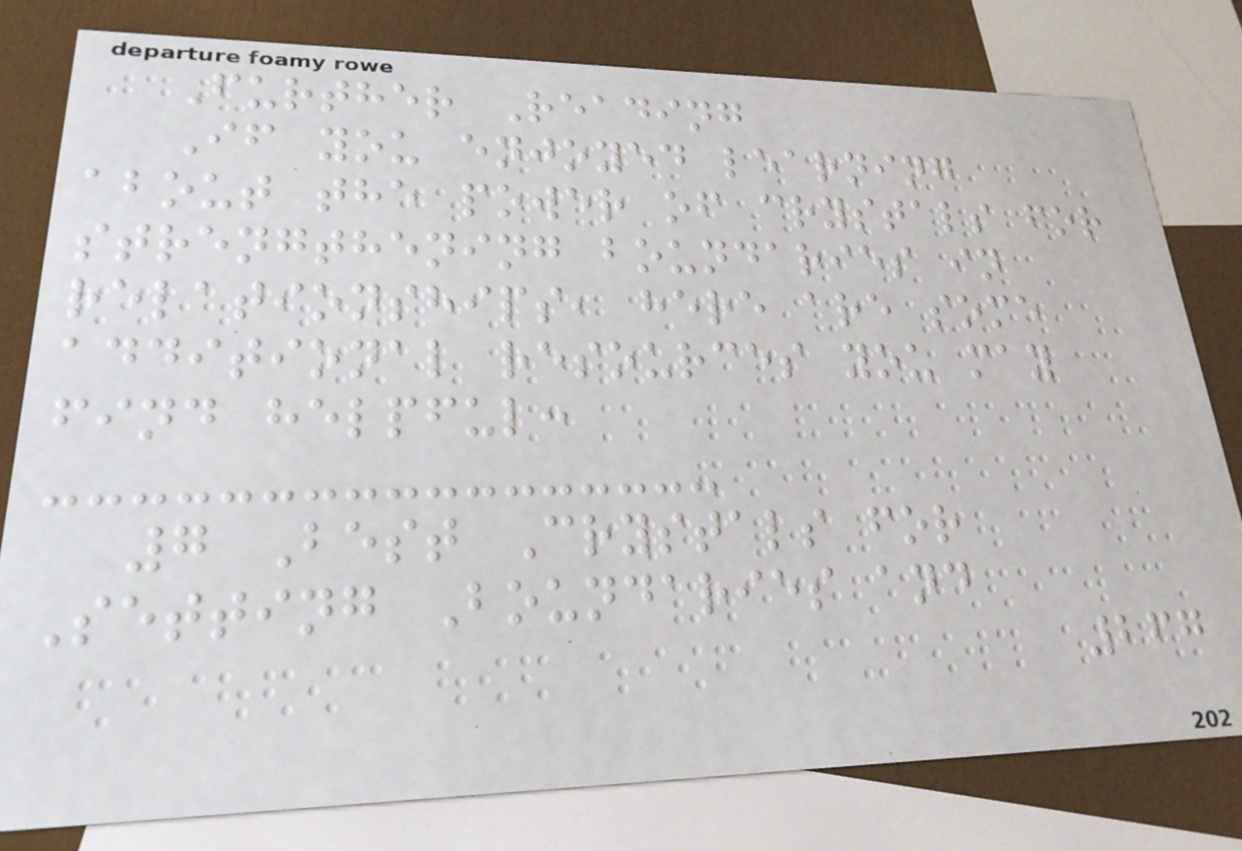Further Reading
If you enjoyed learning
about the power of crystals for
strengthening boundaries in
relationships, here are some
additional resources you may
find helpful:
7 Best Crystals for
Setting Boundaries and
267
